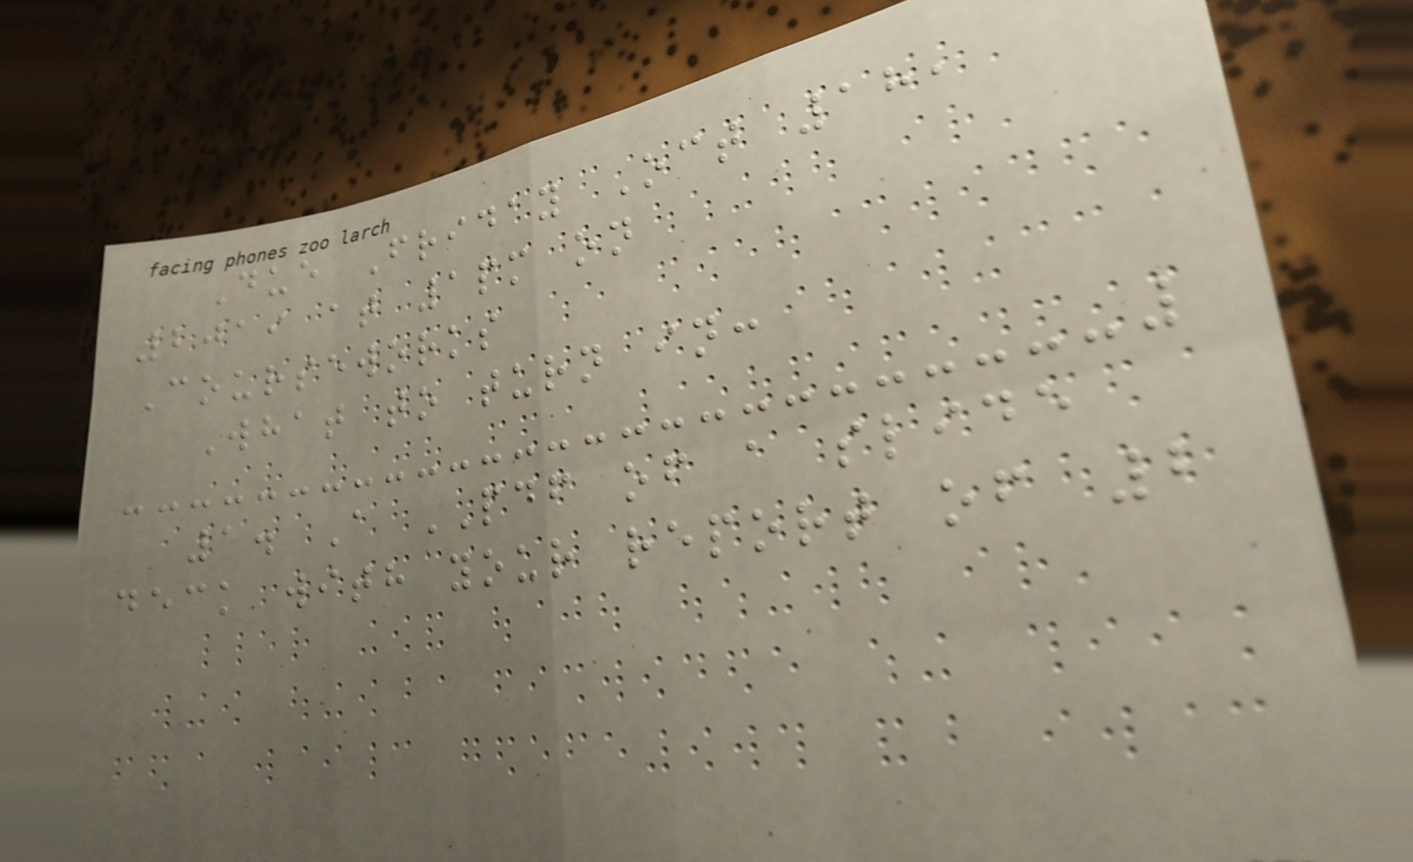Due Friday Oct 18,
2019 at 1pm on
Courseworks
What to turn in:
1. A PDF of a slide
deck with your report of 2
